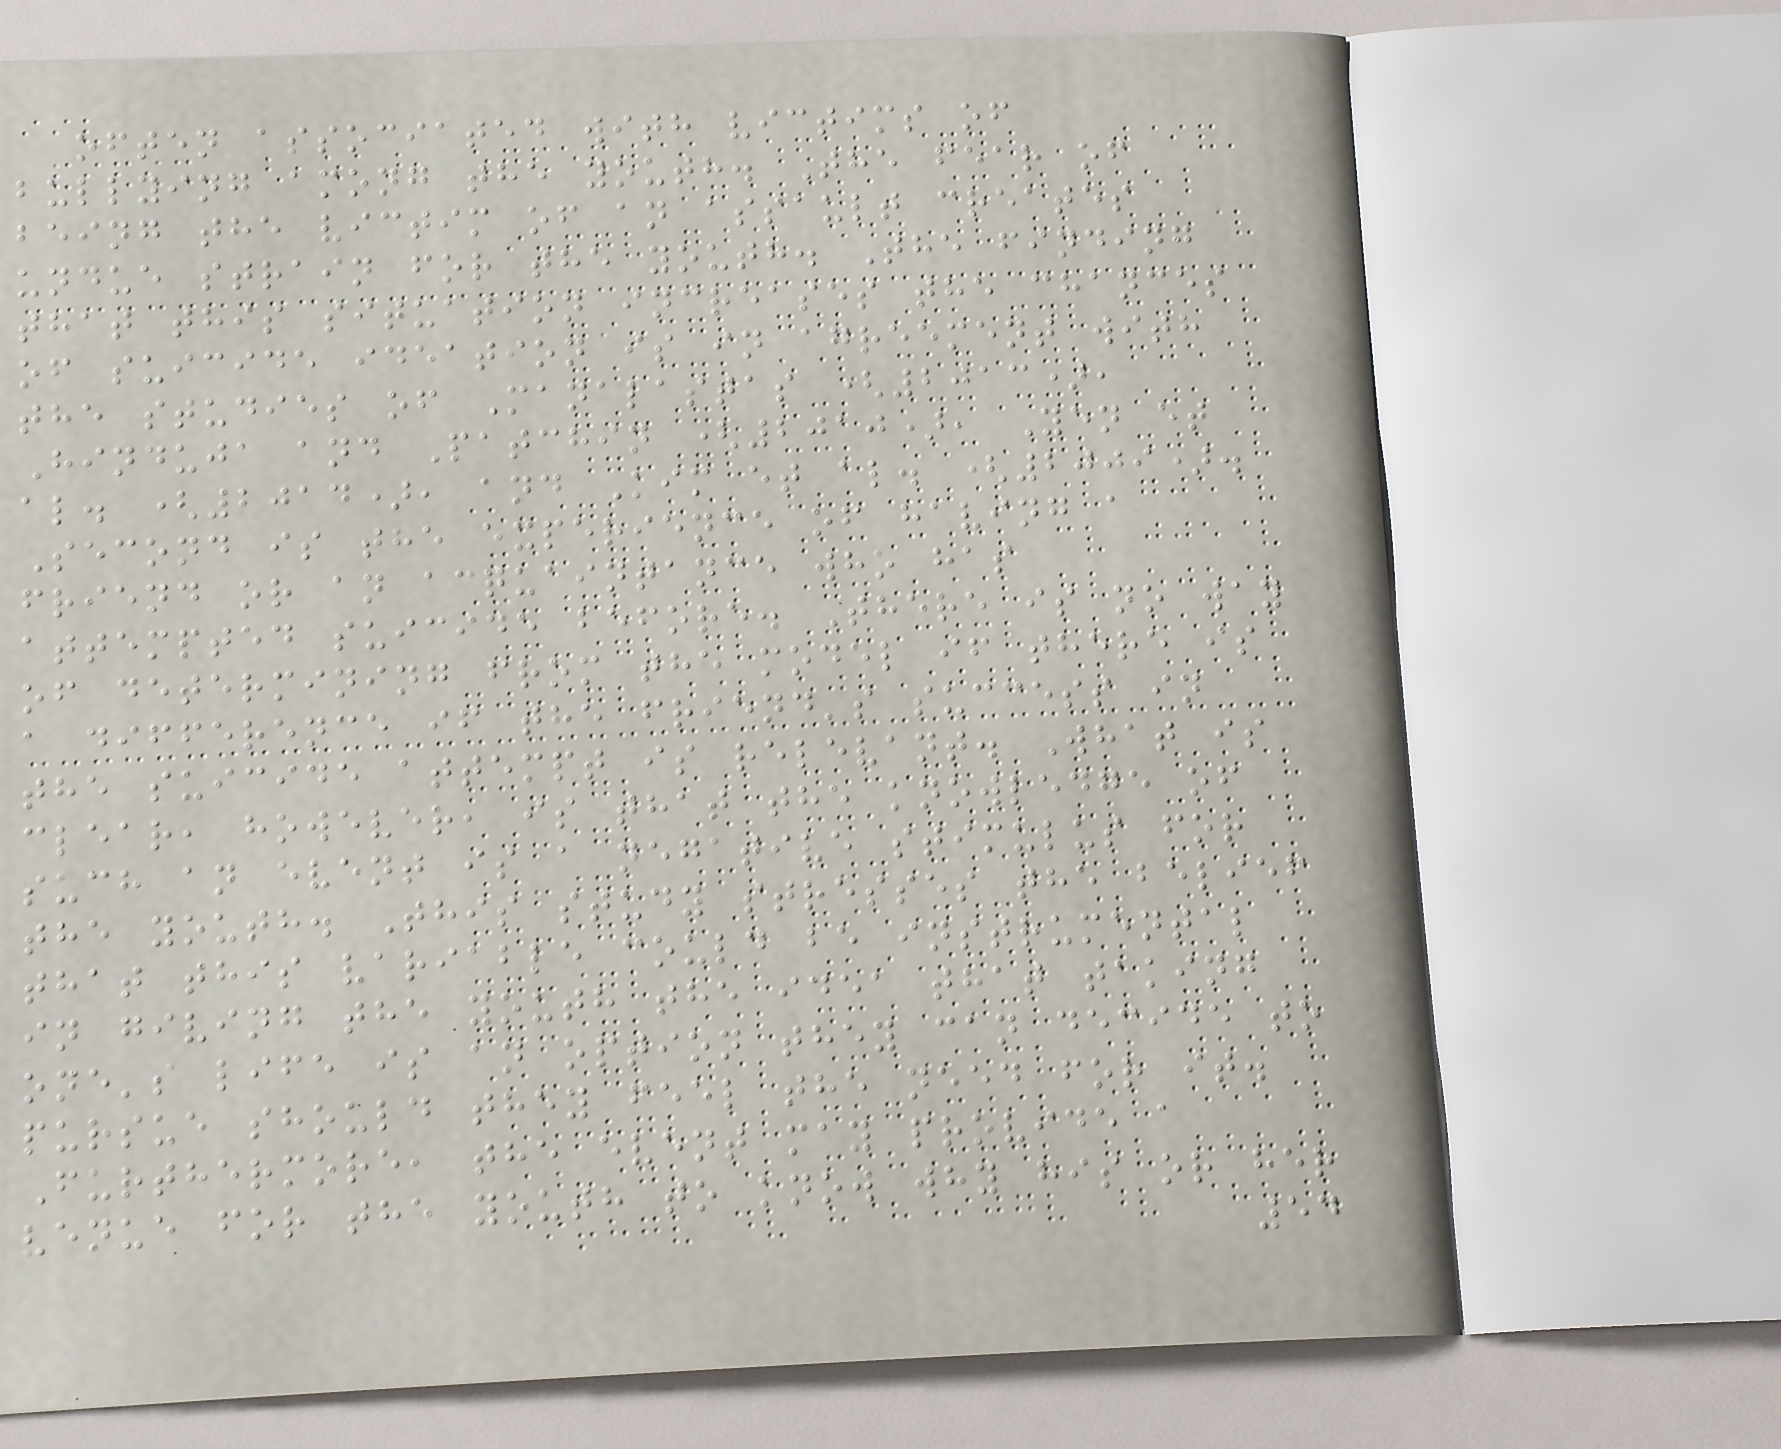often associated with victims of
bullying among the youth. The fear of
being the victim of an assault creates
undue strain for the youth. The finding
that this situation increases the chances
of suicide ideation is in agreement with
the studies of Manalastas (2013),
Hinduja and Patchin (2010), Yen et
al. (2014), and Kim et al. (2009).
Second is the experience of having a
friend or an acquaintance who has
attempted suicide before. There is no way
of determining from the model if there is
a difference if the friend's success in
the suicide attempt is relevant. What is
clear, however, is that the knowledge of
such an event is a negative stimulus for
the youth. This study stresses the belief
that this variable could be instrumental
in giving the youth the idea that taking
one's life is an option they can decide to
pursue should they feel the need for it.
Furthermore, the event may provide a
venue for the youth to know why his or her
54
